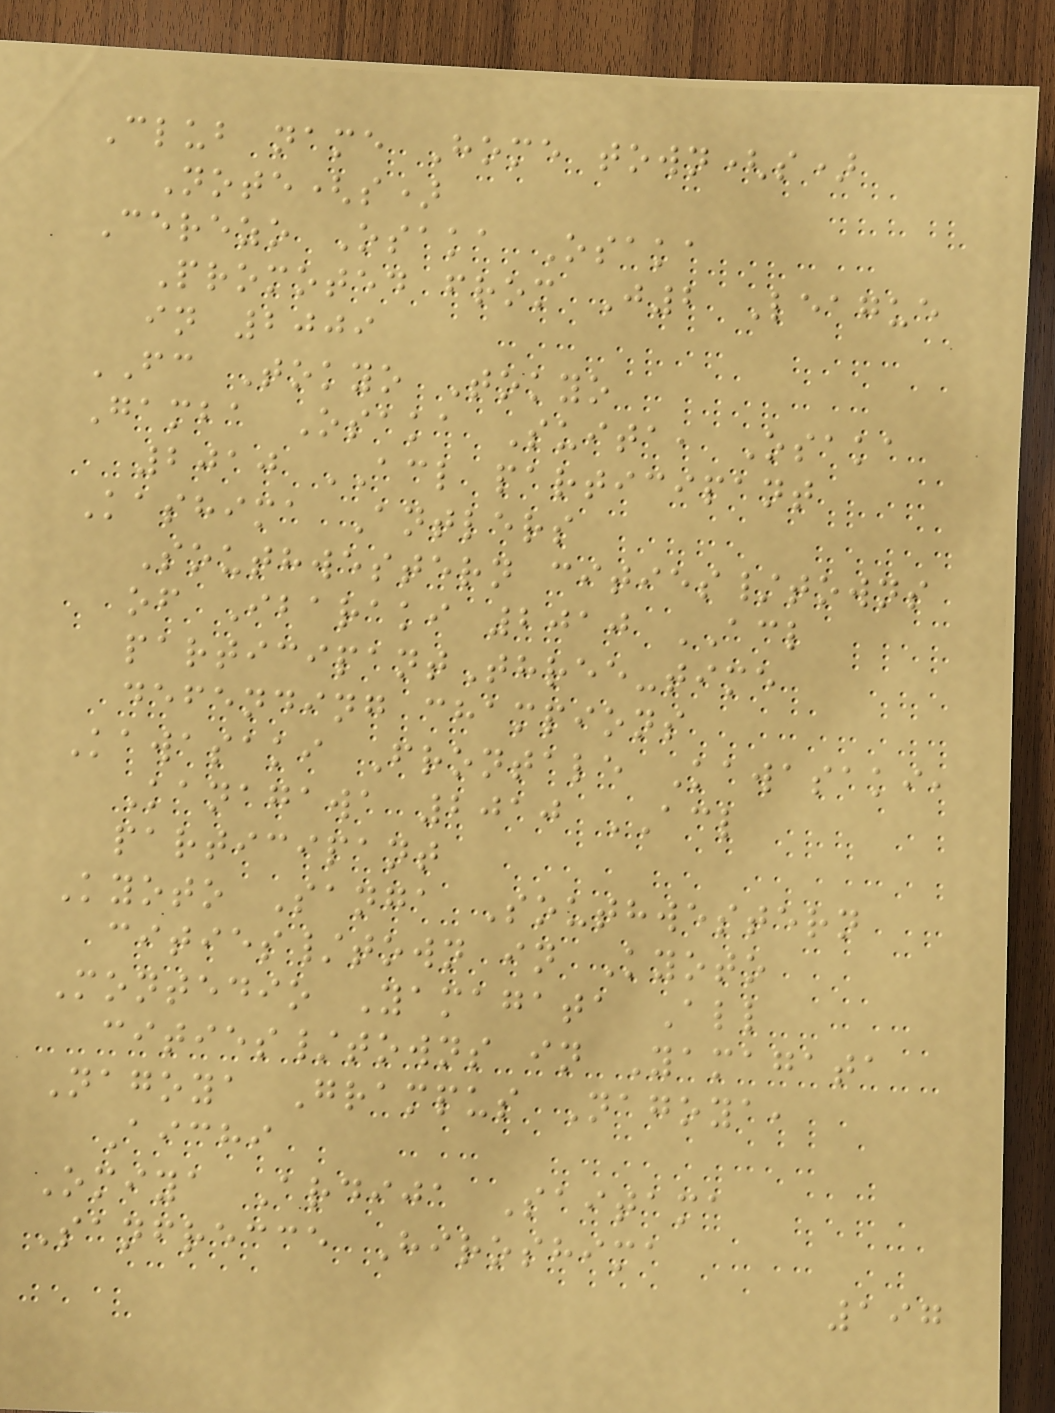Club name Home town(s)
Note(s)
Cerezo Osaka Osaka
Promoted from J2 League
in 2009
FC Tokyo Tokyo
Gamba Osaka Suita, Osaka
2010 ACL participant
Kashima Antlers
Southwestern cities/towns
of Ibaraki 2010 ACL
participantThree-time
defending champions
Kawasaki Frontale Kawasaki,
Kanagawa 2010 ACL
participant
Kyoto Sanga Southwestern
cities/town in Kyoto
Montedio Yamagata All
cities/towns in Yamagata
Nagoya Grampus Nagoya,
Aichi
Omiya Ardija Saitama
Sanfrecce Hiroshima
197
